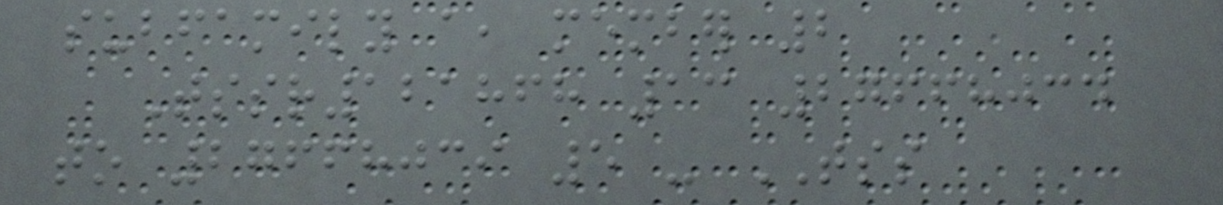subfamily a, member 2
Tssr121868 13 27668034
to 27668039 5 - TSS
